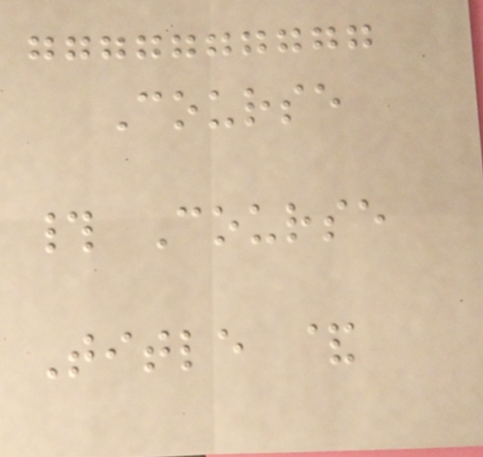Course
# Course
Title &
